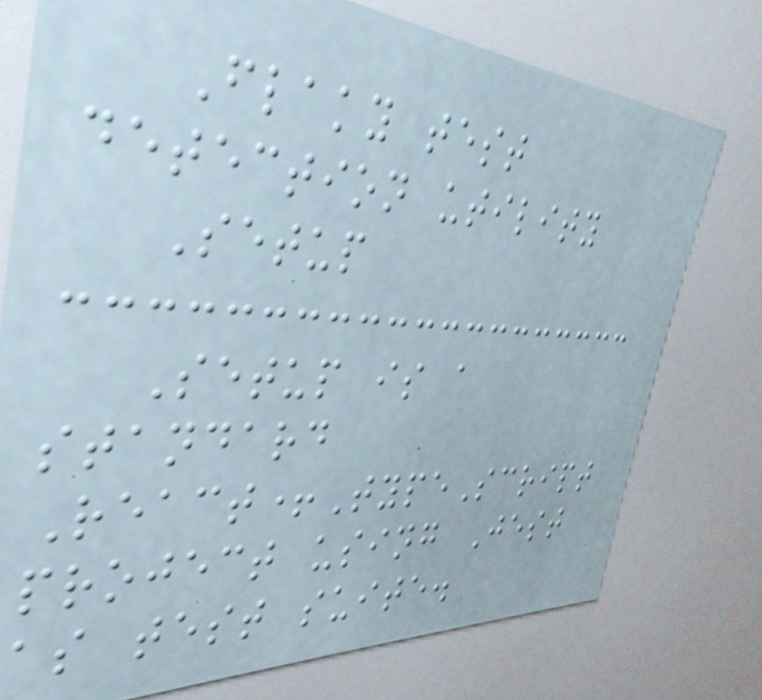Flaky test
detection utility
Setup
Setup is a
standard
React+TypeScript
project using Jest
as test suite.
